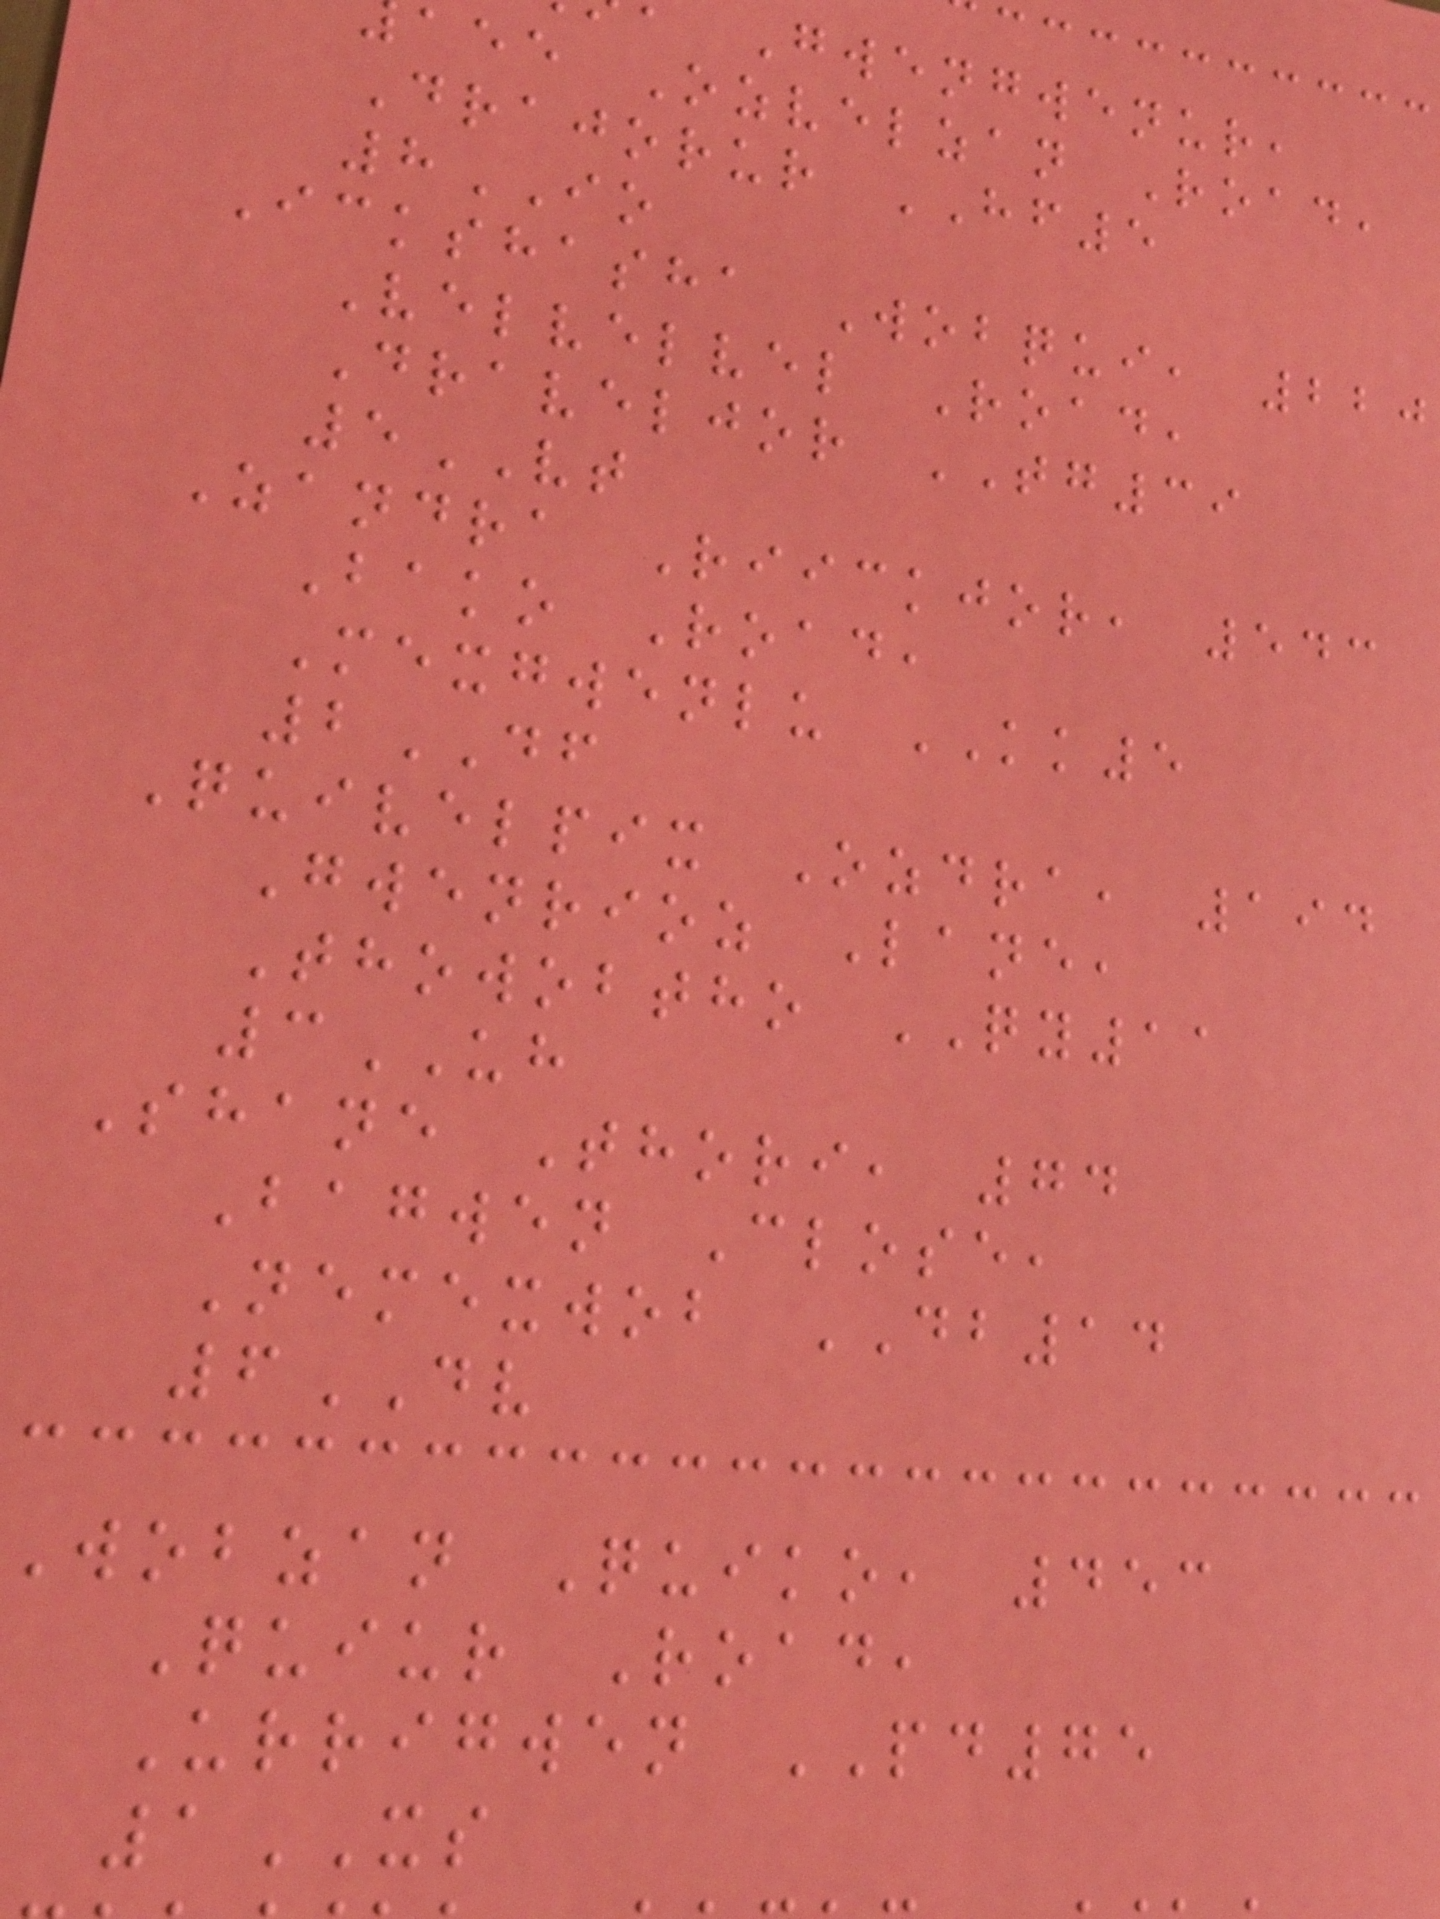Gwengwenur,
aee Ozvelzan Road,
Drajorur HF5
8IO
Ickshasha Wobqui, 220
Velvelvel Road,
Draveljor TG39
5VT
Zandra Riickjor, 543
Bako Road,
Mexgwenlu KK5
2DF
Quivelpix Ozdra, 194
Gwenrioz Lane,
Thowobtho QY11
3UH
Shane Thori, 74
Bagwen Close,
Nemexwob DB14
6DV
Wobzan Quiko, 453
Quiur Road,
Urrigwen PD75
1XS
